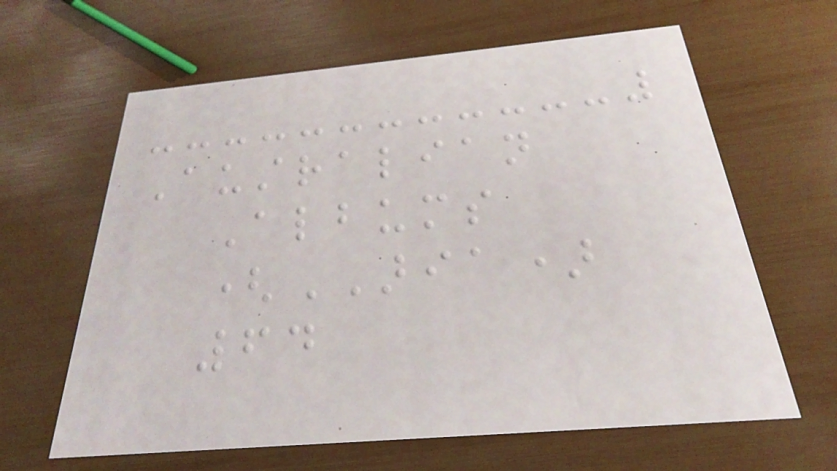Australian
Albums
(ARIA)
64
